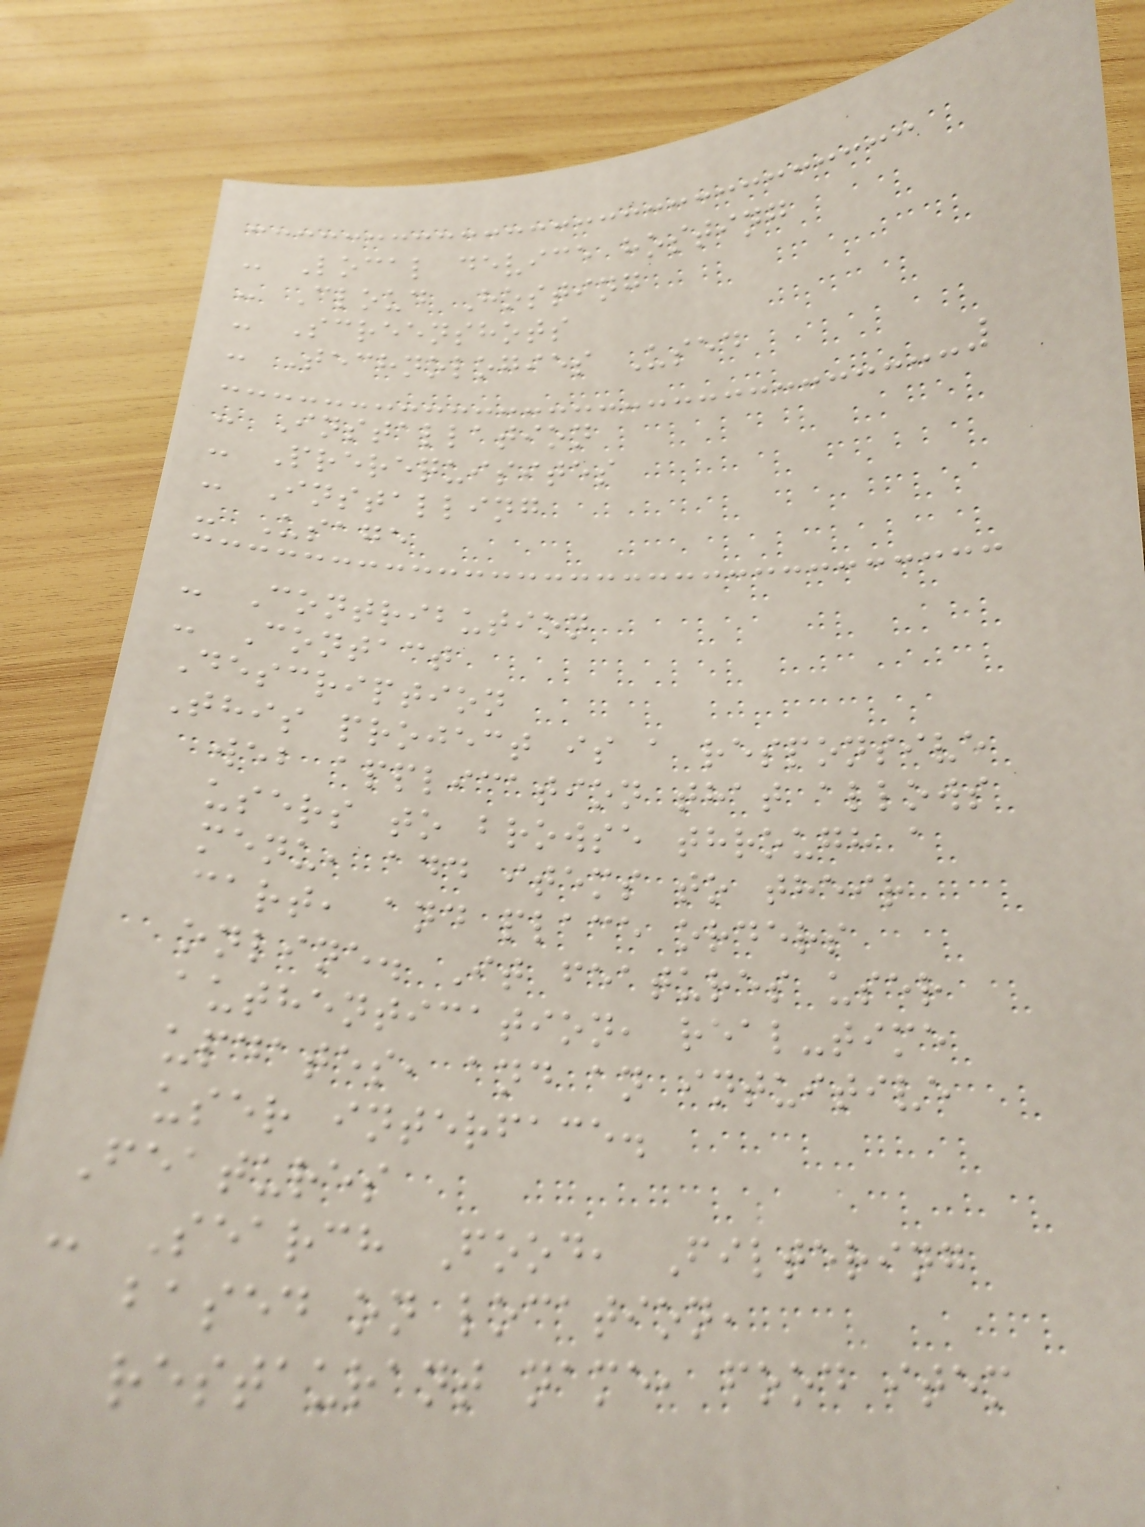- Local device hosting
- Cloud Hosting
- Screenshots
- Technologies Used
- Installation
- Prerequisites
- Installing
- Usage
- Contribution
- Contact
Description
This project is a responsive
web application that allows
users to browse through a
menu, add items to their
cart, and place orders
online. It features user
authentication, real-time
updates, and an intuitive
user interface.
Features
- Search Food, Filtering
based on location,
restaurant name, food item
